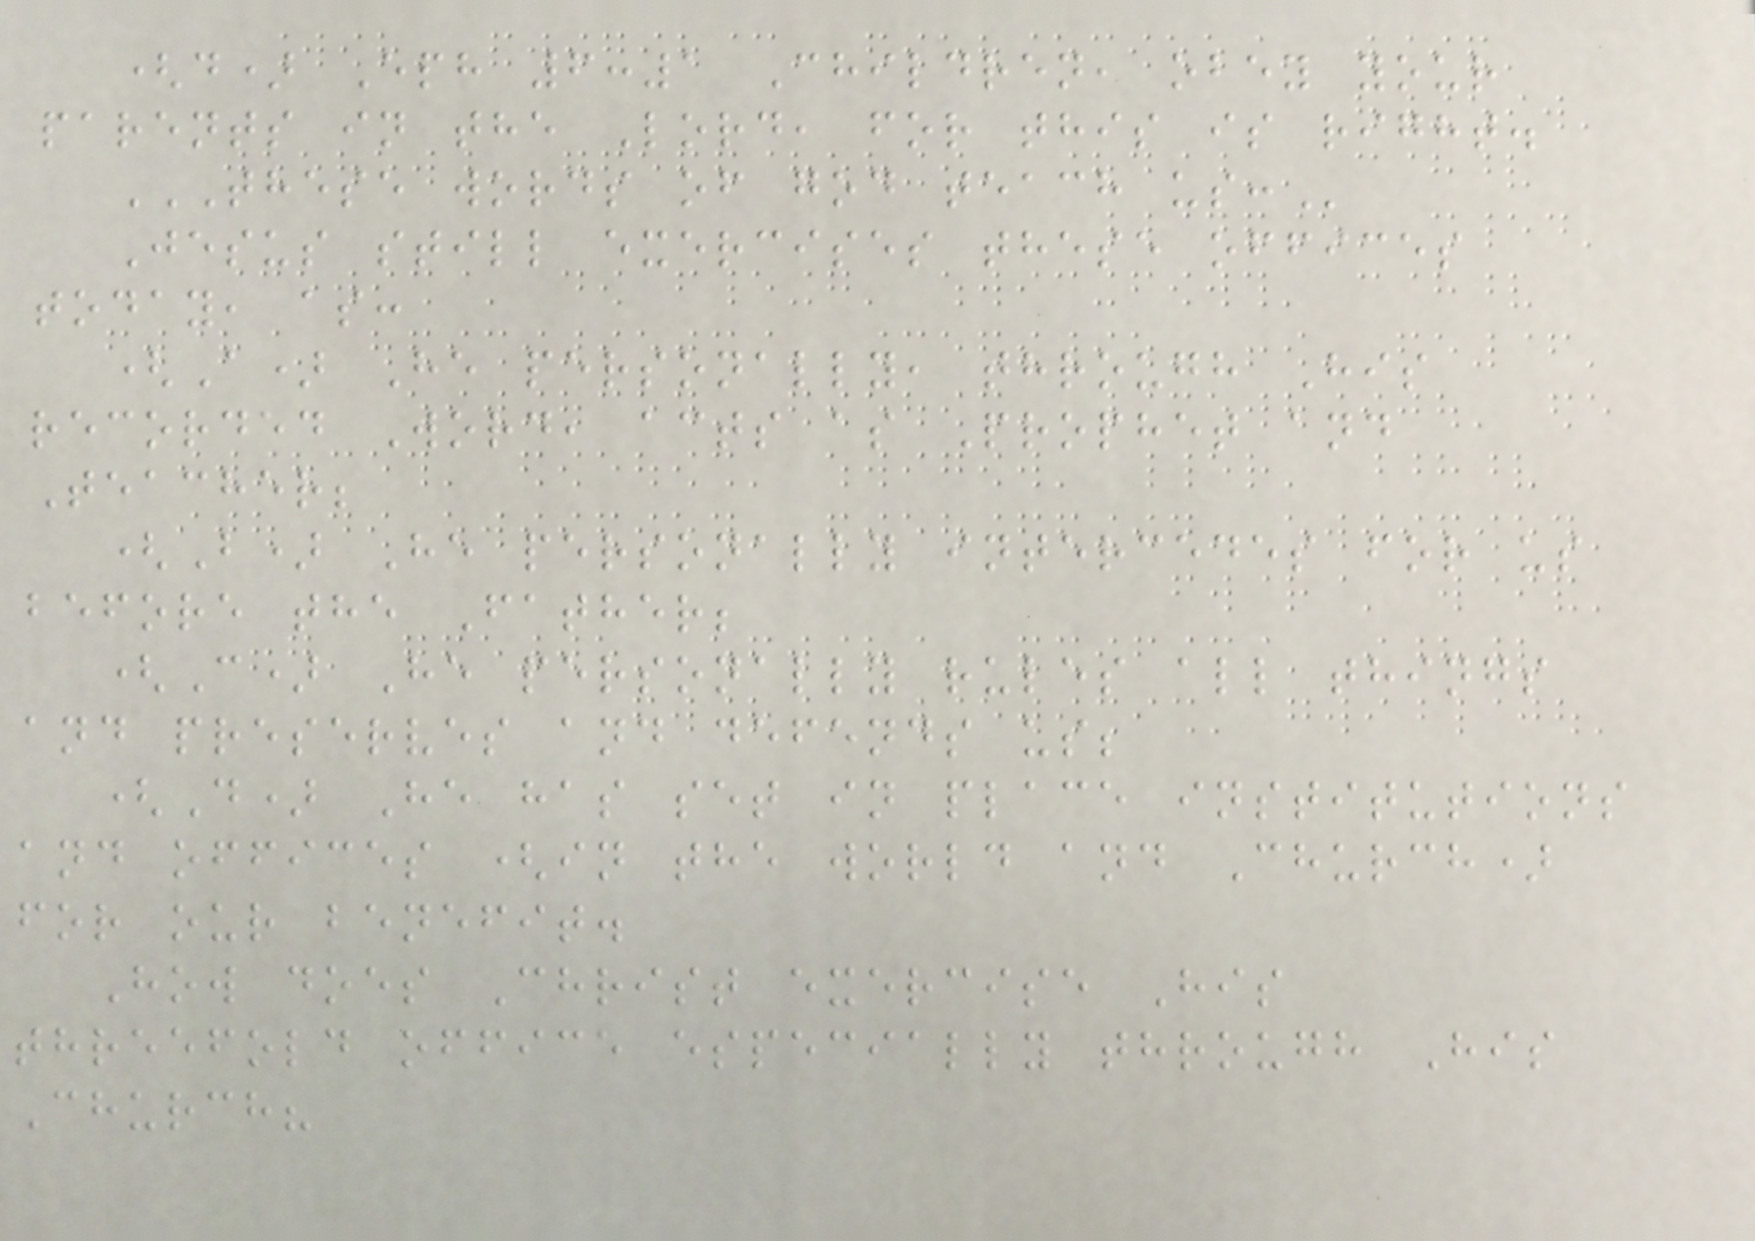(d) Eph 6:1 Children, obey your
parents in the Lord, for this is right.
THESE WORDS OF GOD TEACH US:
Jesus still exercises these offices
today, as:
(A) He personally, through His
recorded Word, acts as Prophet and
Teacher;
(B) He personally intercedes for us
before the Father;
(C) He personally rules all things
and preserves and defends us;
(D) He has set in place institutions
and offices (in the world and Church)
for our benefit.
How does Christ exercise His
threefold office especially through His
Church?
